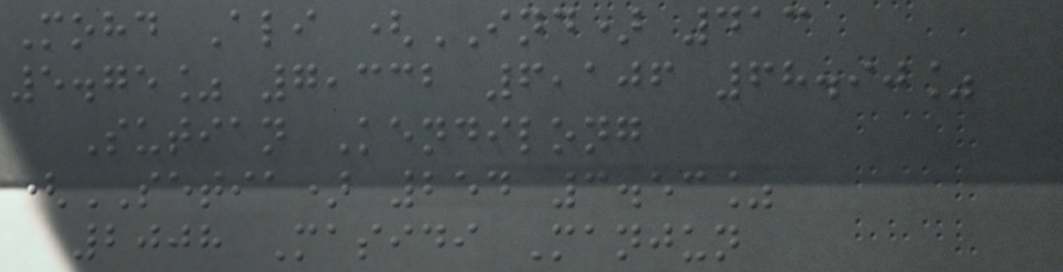Mohd Ali (IND) 413
5.75% 7,332 6,106 68.90%
Sutian Kendilong
(SETIA) 254 3.53%
2008 Masidi Manjun
